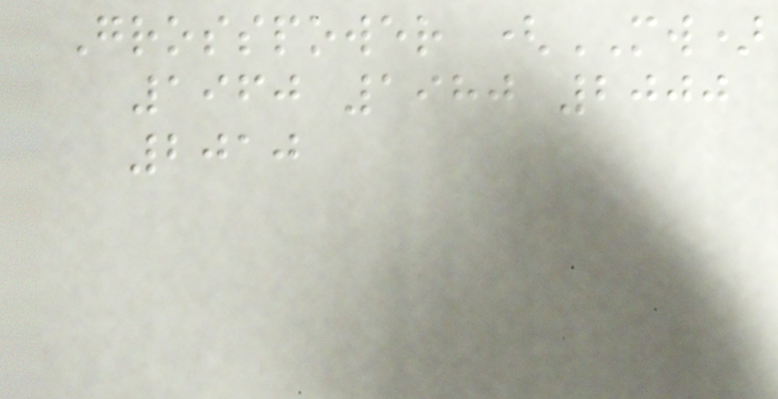Grosspower (MW)
1960 1980 2000
2010
